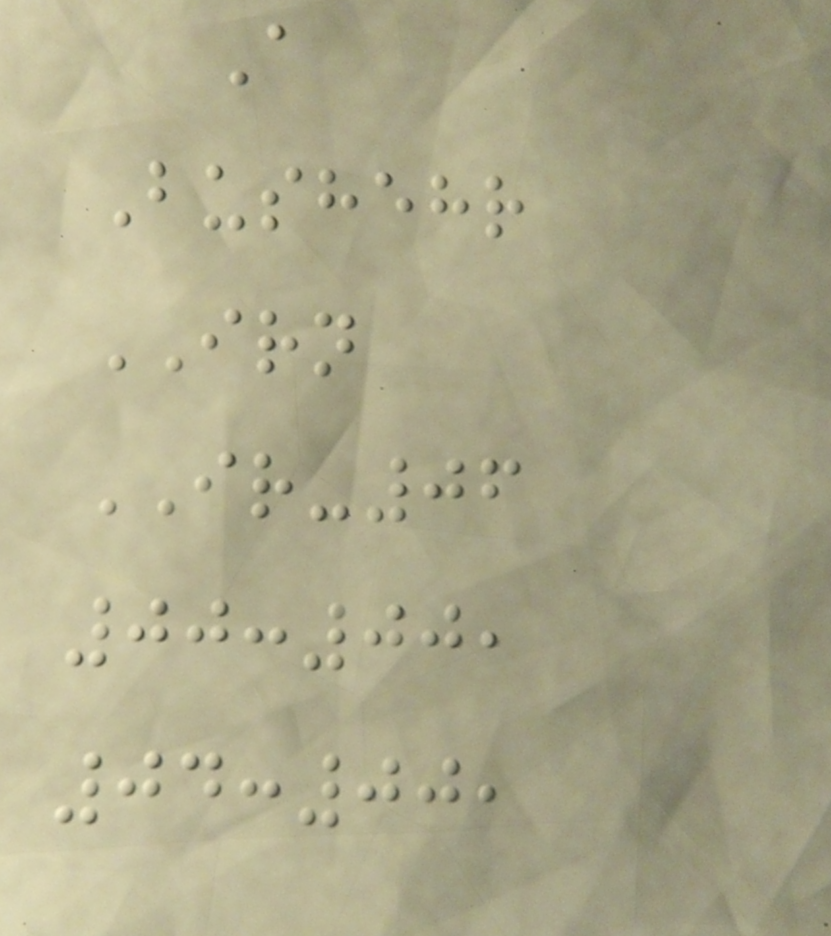A
Bushehr
IRN
IR-06
00:00,
04:00,
